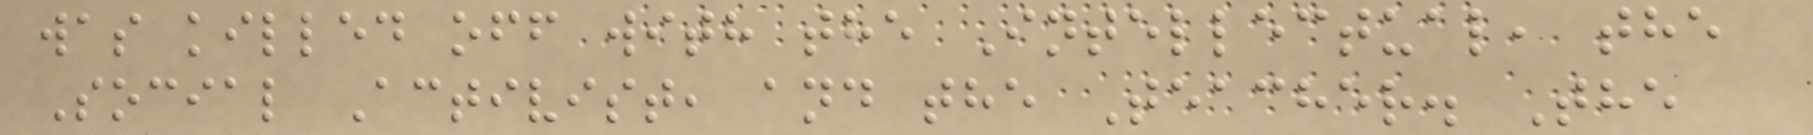was killed off with the Intellectual, the
Social Activist, and the Teacher. The
